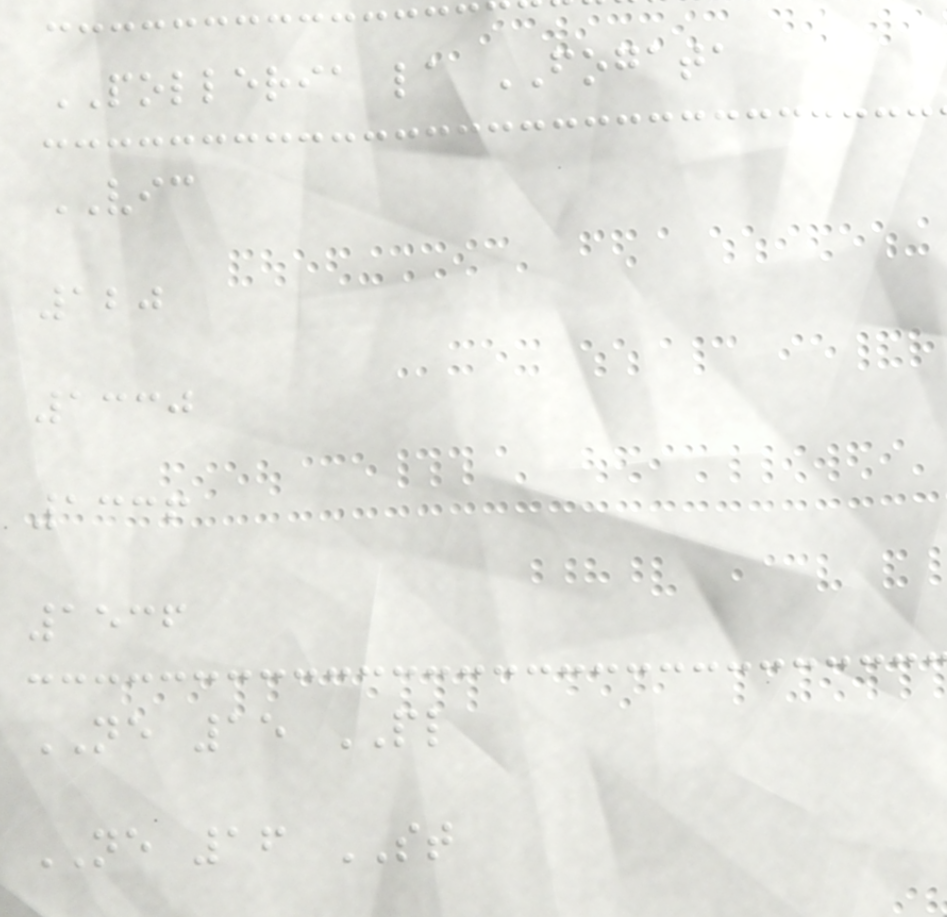POLLERIA la FOGATA
VIC
120
1330
1336
1536
NE 15 PL
NE 16 ST
